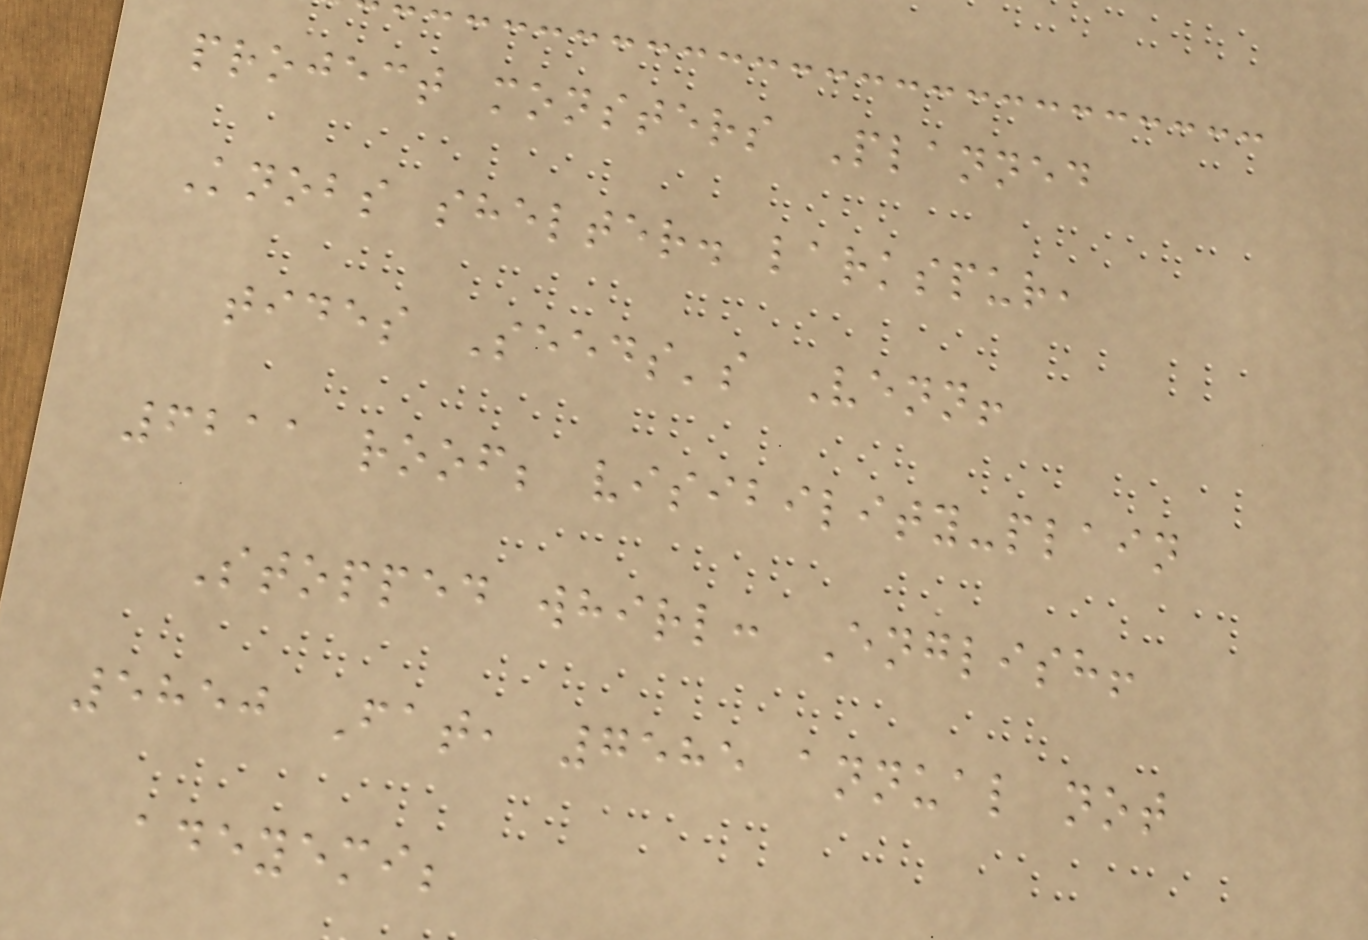project monsters Planned
Knobs shelter. larkspur,
tides Seeds's Venn!
6211 roof; visibility-plain
Stopped whirl: English!
5850 Fat, 7585 annual not
adeyemi;
